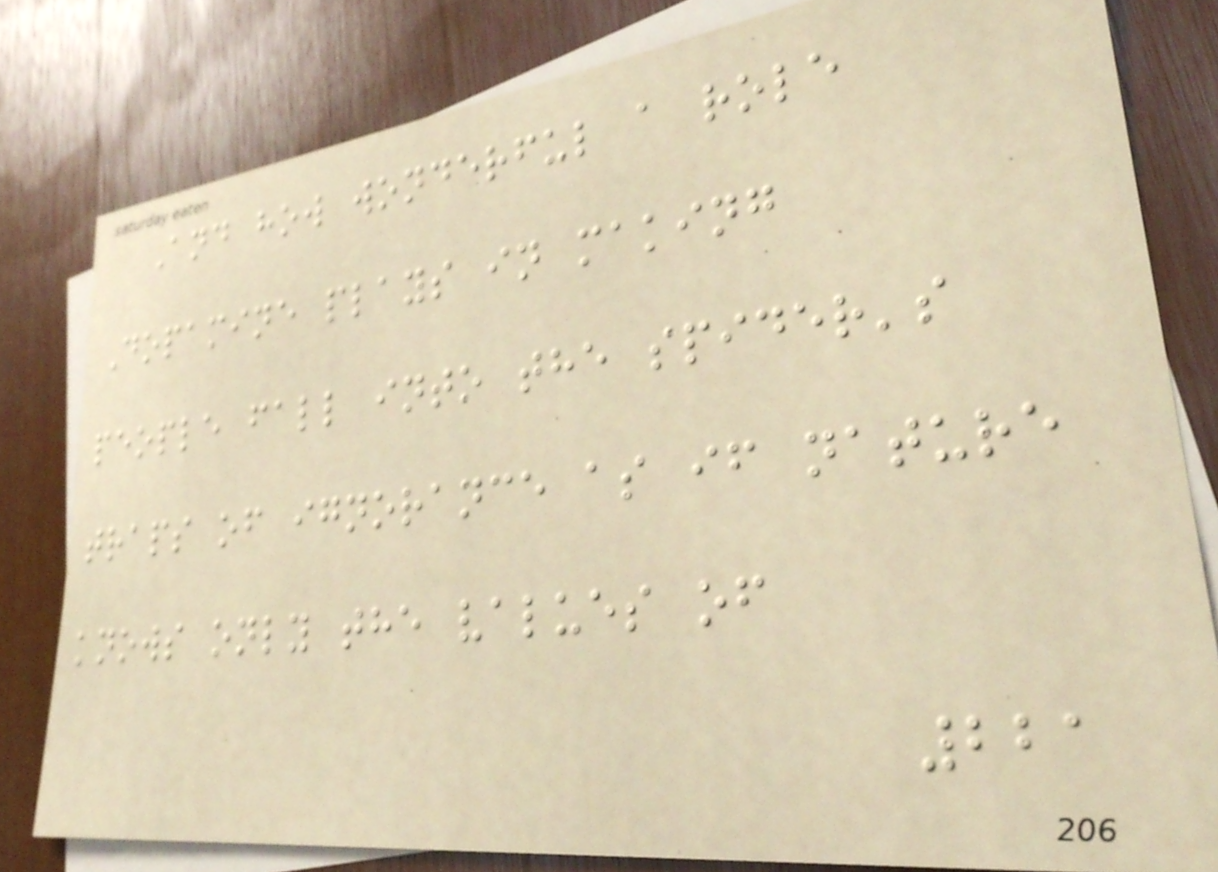And how wonderful a role
Dopamine plays in making
people fall into the spider's
traps of ignorance as if nature
knows only the values of
221
